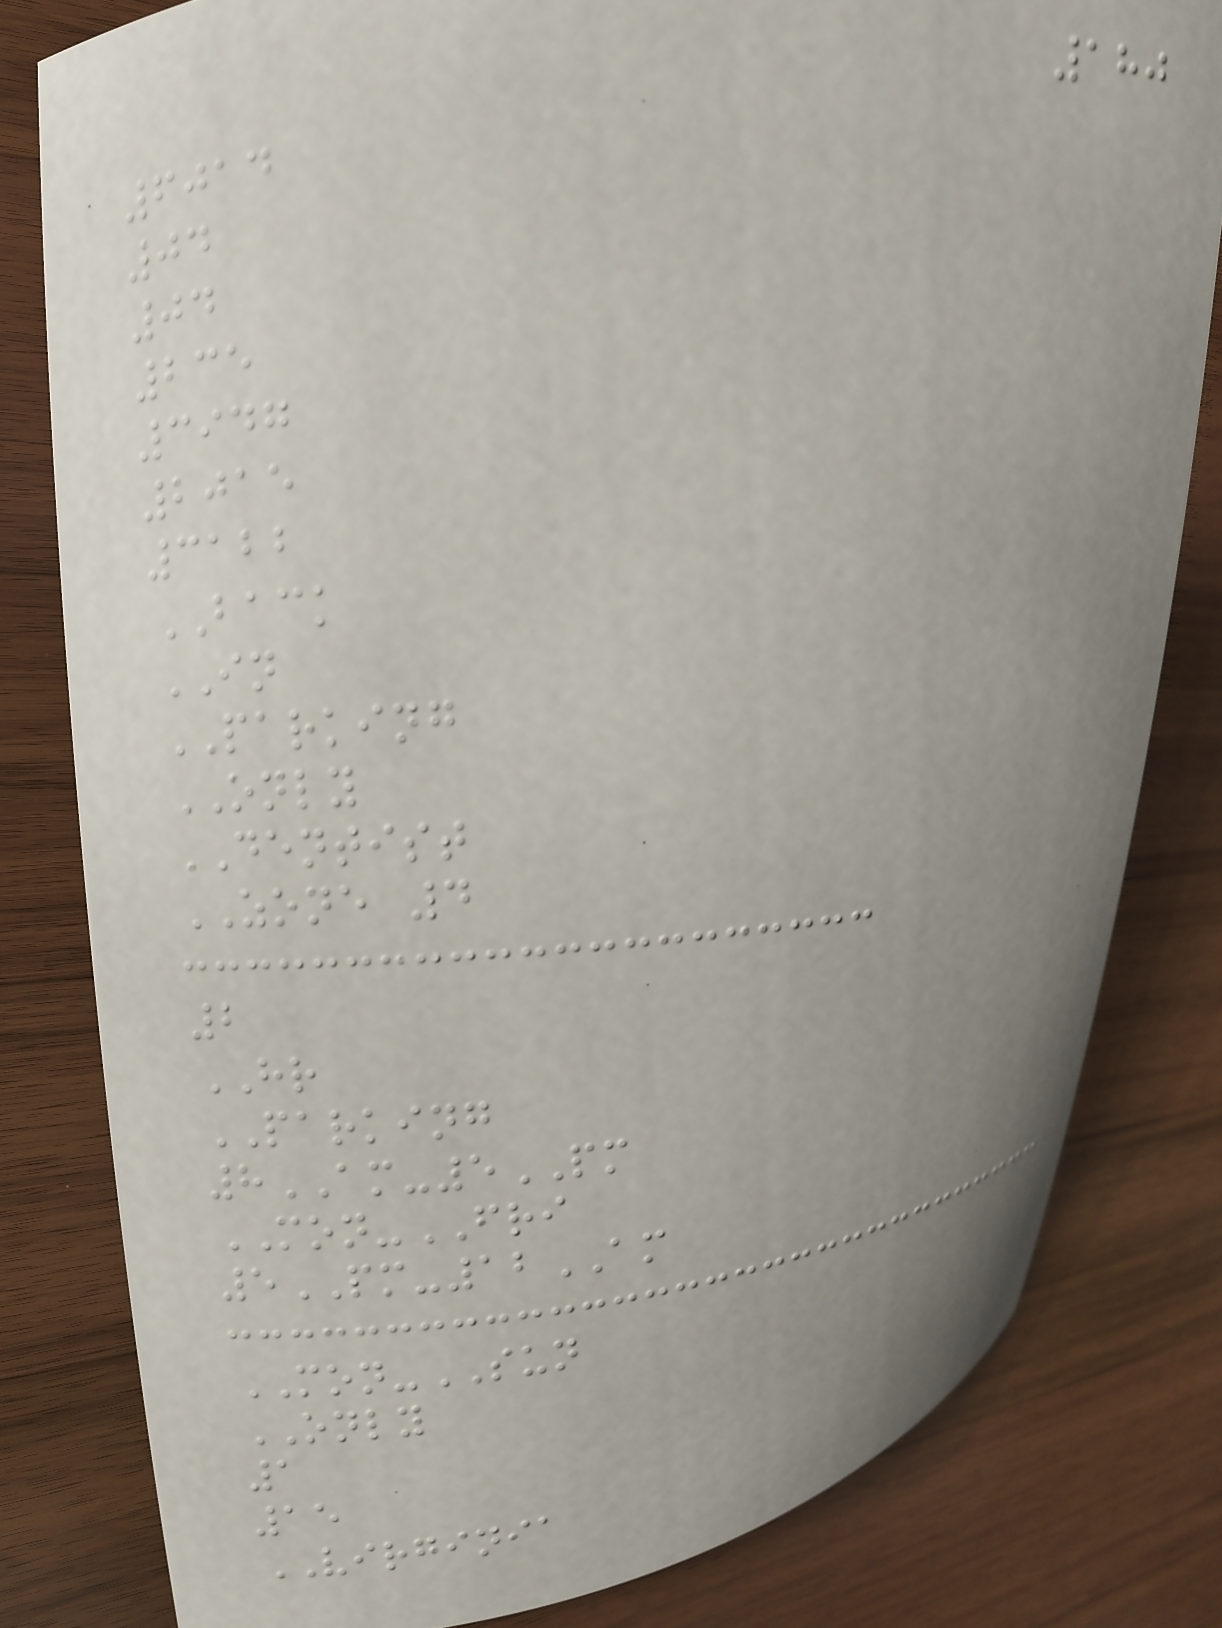180
6014
04
04
235
3947
2015
3122
BACK
IN
PARKING
ONLY
DENTIST
ZONE 4
2
HR
PARKING
8AM-5PM
MON-FRI
5PM-12AM
MON-SUN
ONLY
1
15
VIRGINIA
